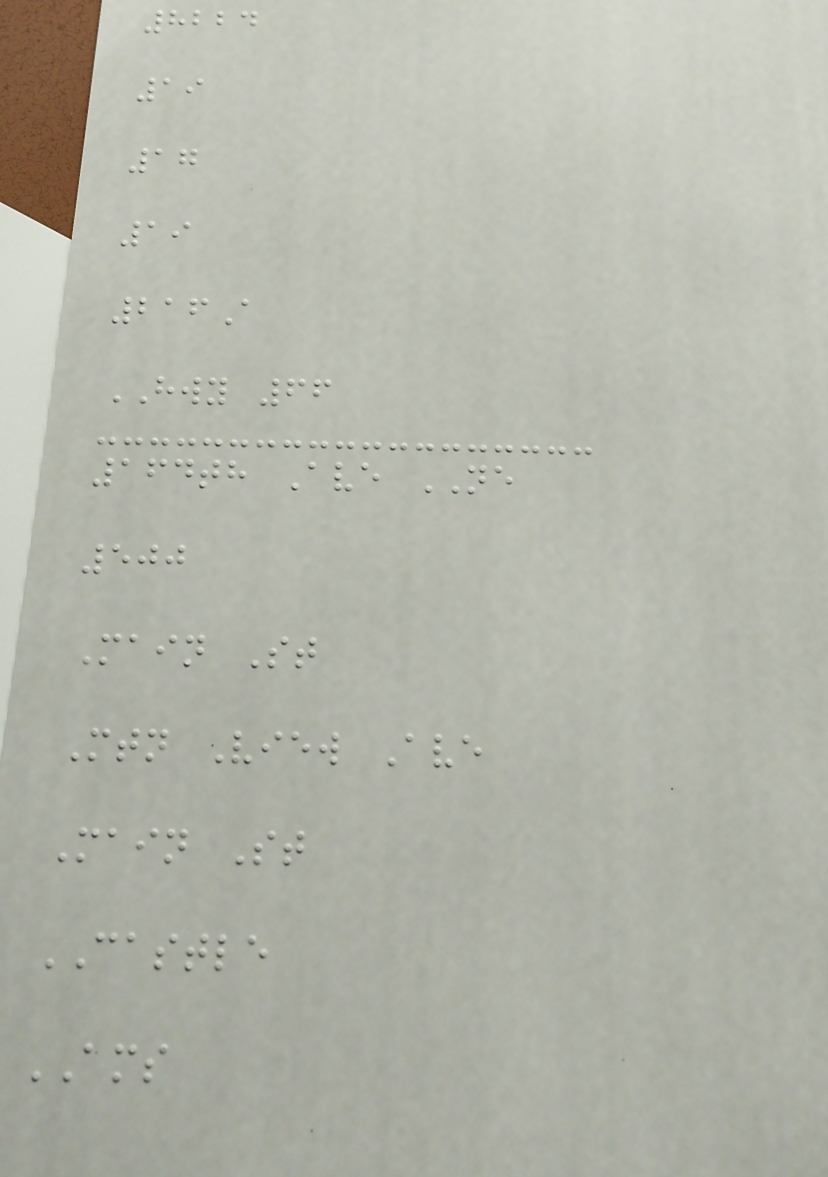8224
19
17
19
216A
HWY 66
164th Ave NE
500
Main St
Mtn View Ave
Main St
CASTLE
AMS
